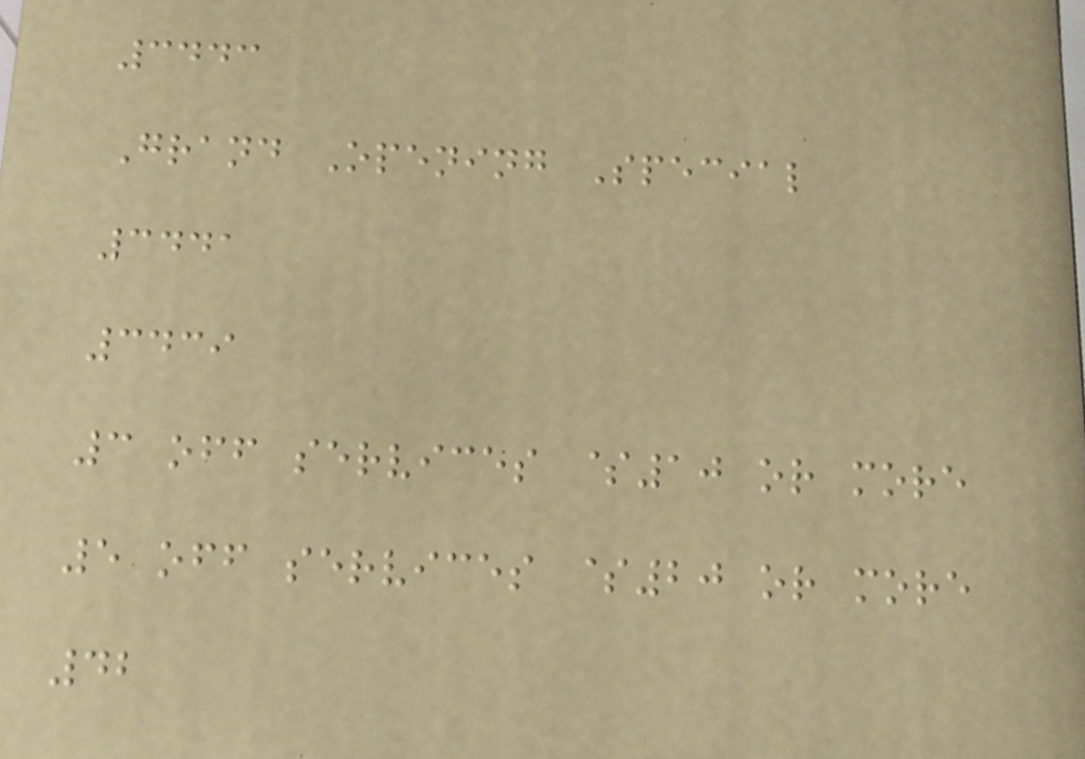3443
Grand Opening Special
3441
3439
3 off services $10 or more
5 off services $20 or more
42
